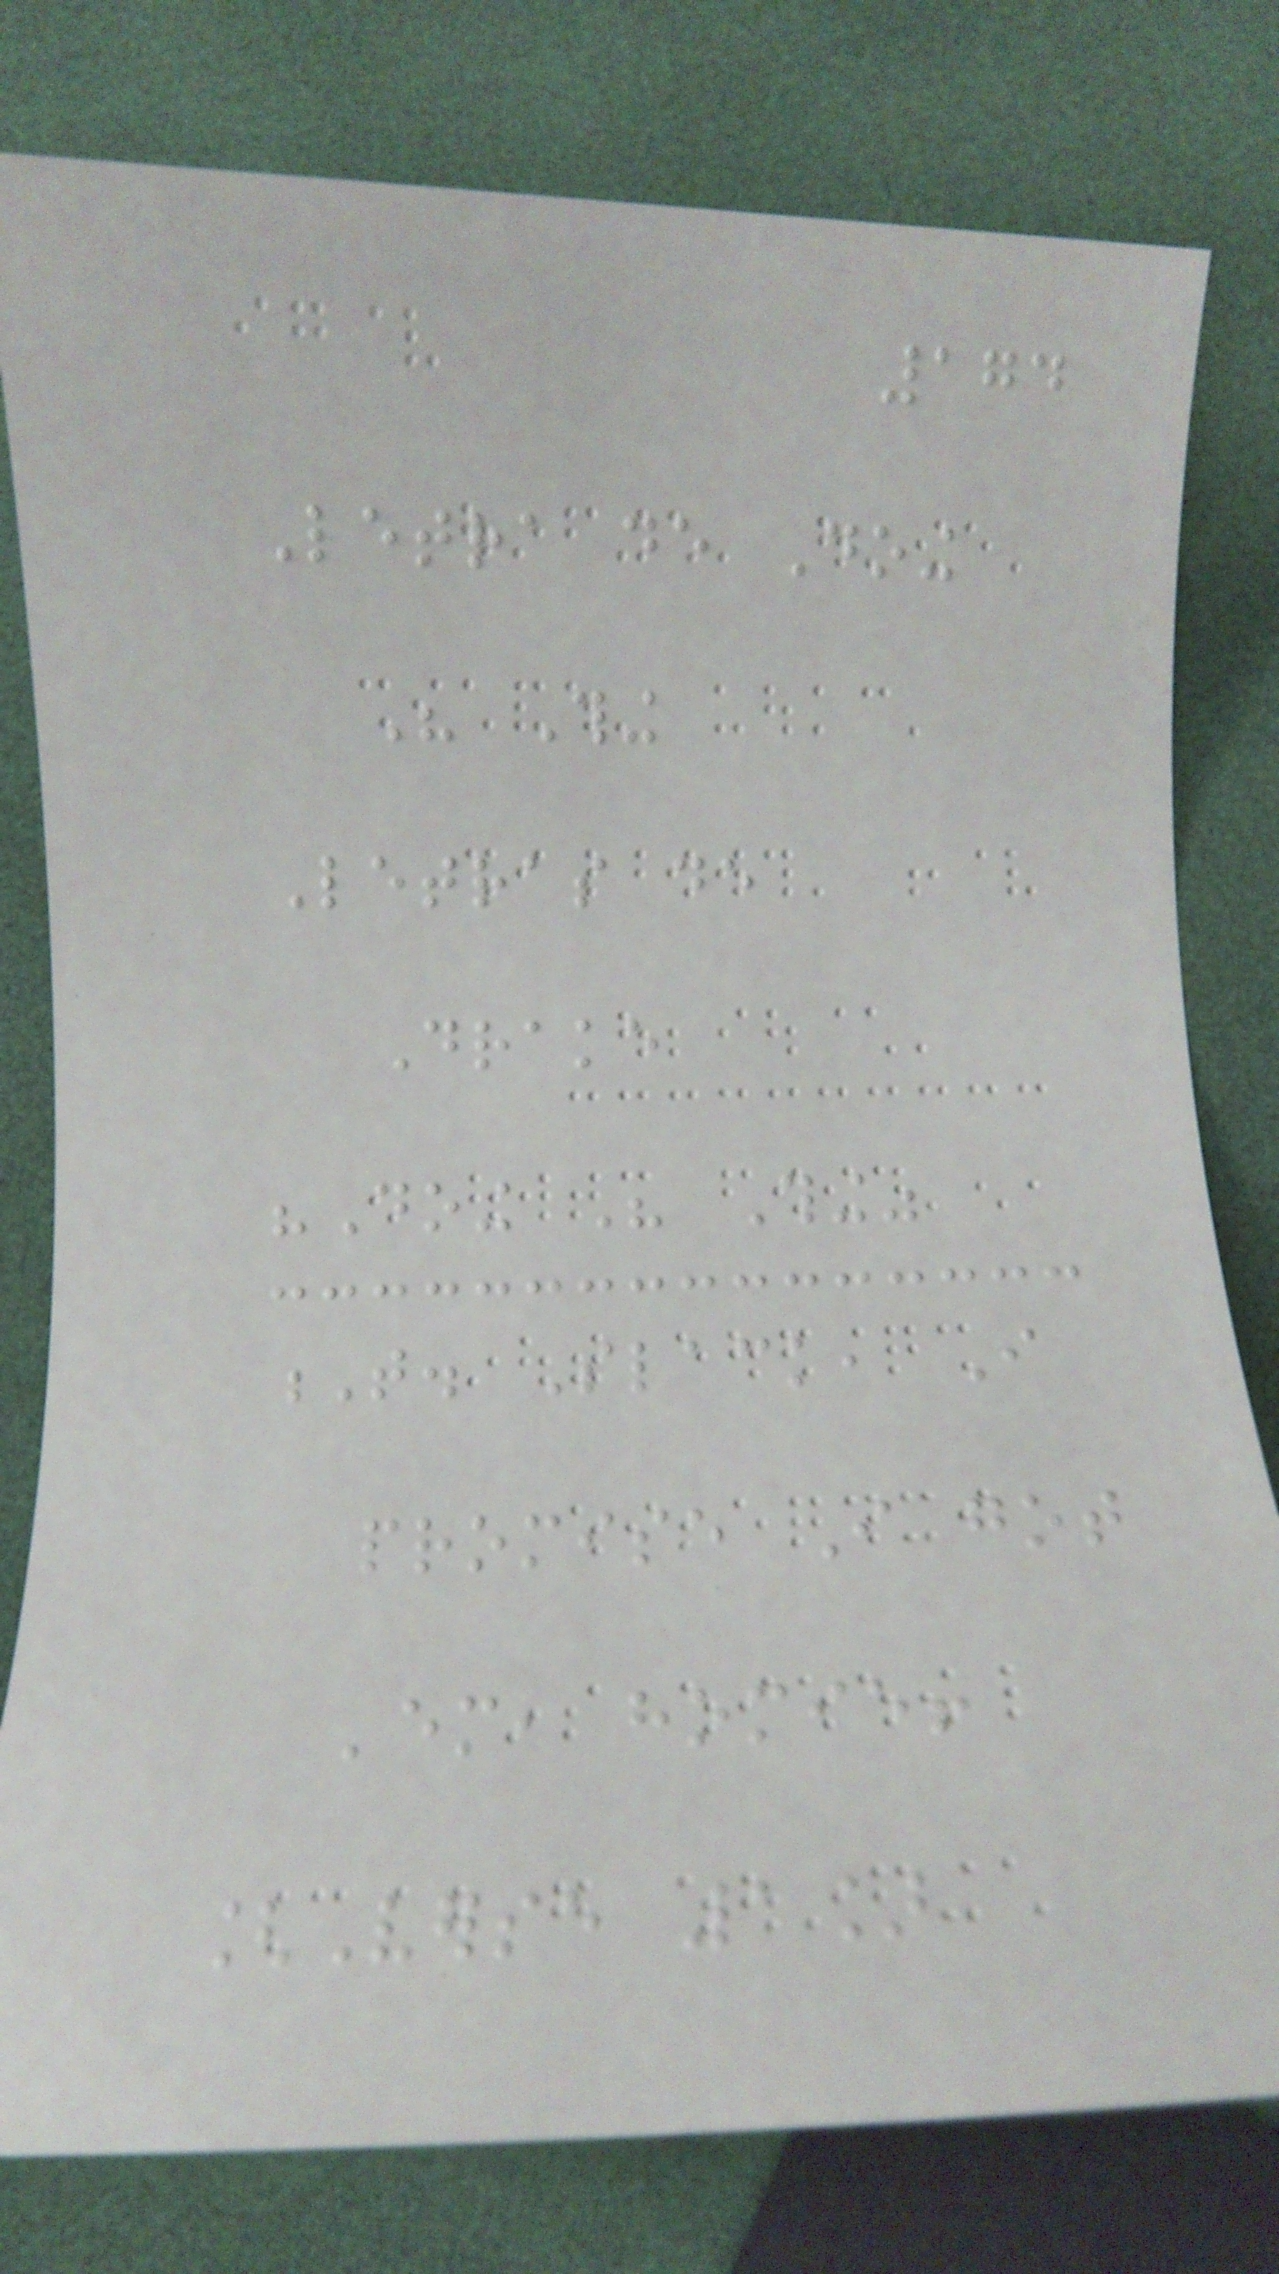174
Letra de Doing
His Thing
Letras de
Drake
"Doing His Thing"
T. Slack, I
promise I got
'em, homie!
[Verse 1]
